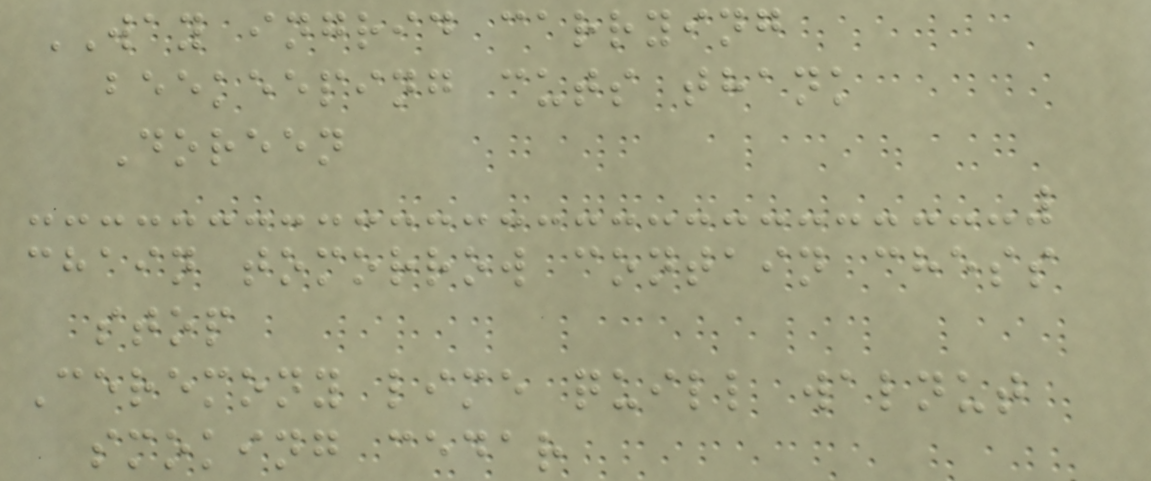WAY ingrid carrying
beekeeping cuts thank
Doreen
chain tomorrow contain chess
stop
Ceremony lime quill walnut
smoking cedar
